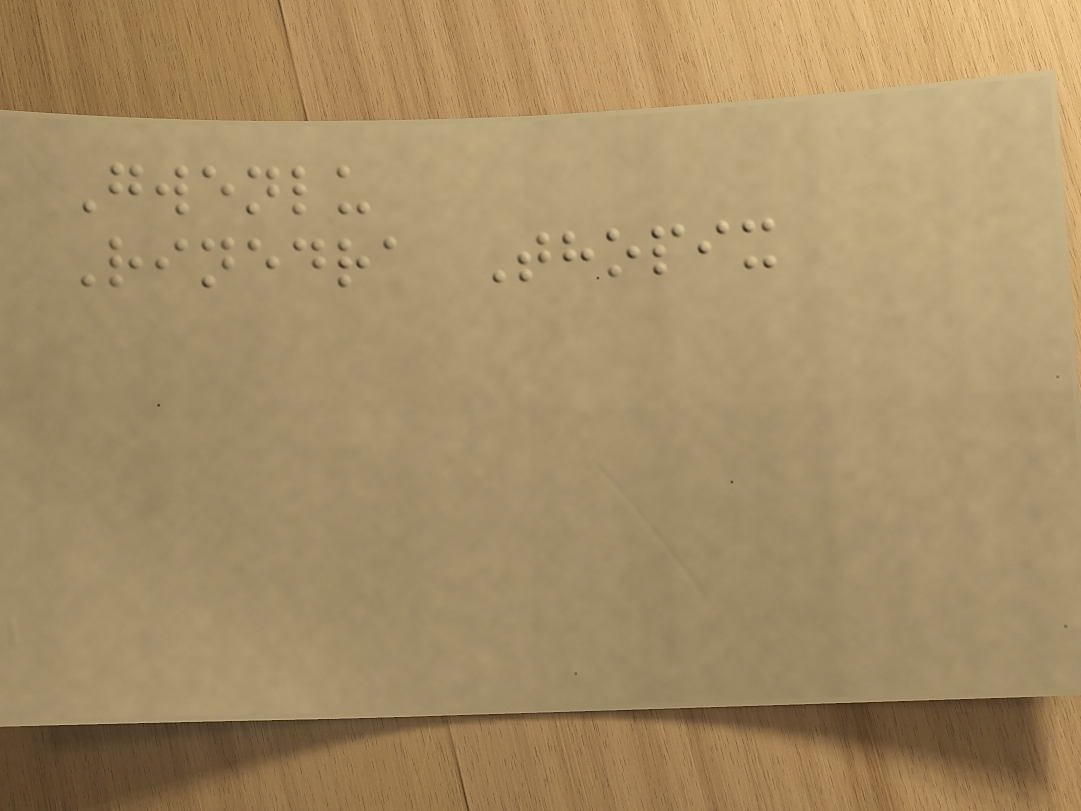Gwenlu
Rinedra Thopix
